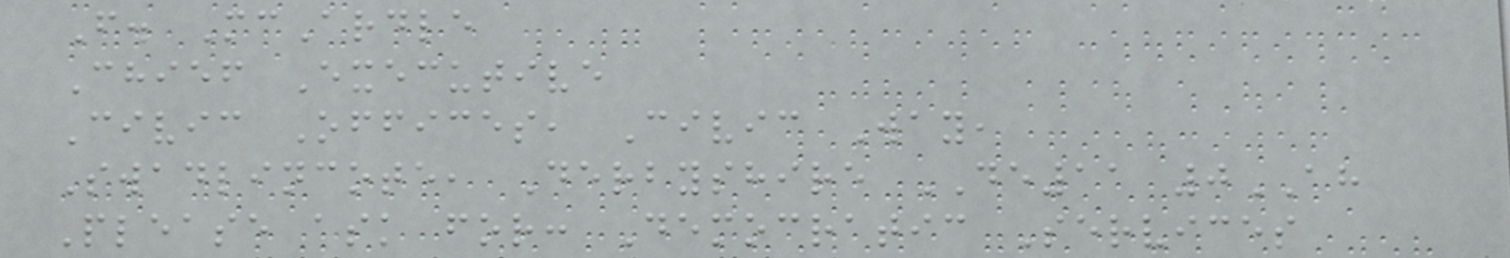F. McArdle
Chief Executive
Civic Offices, Civic Way,
Swadlincote, Derbyshire DE11 0AH
Please ask for: Democratic Services
